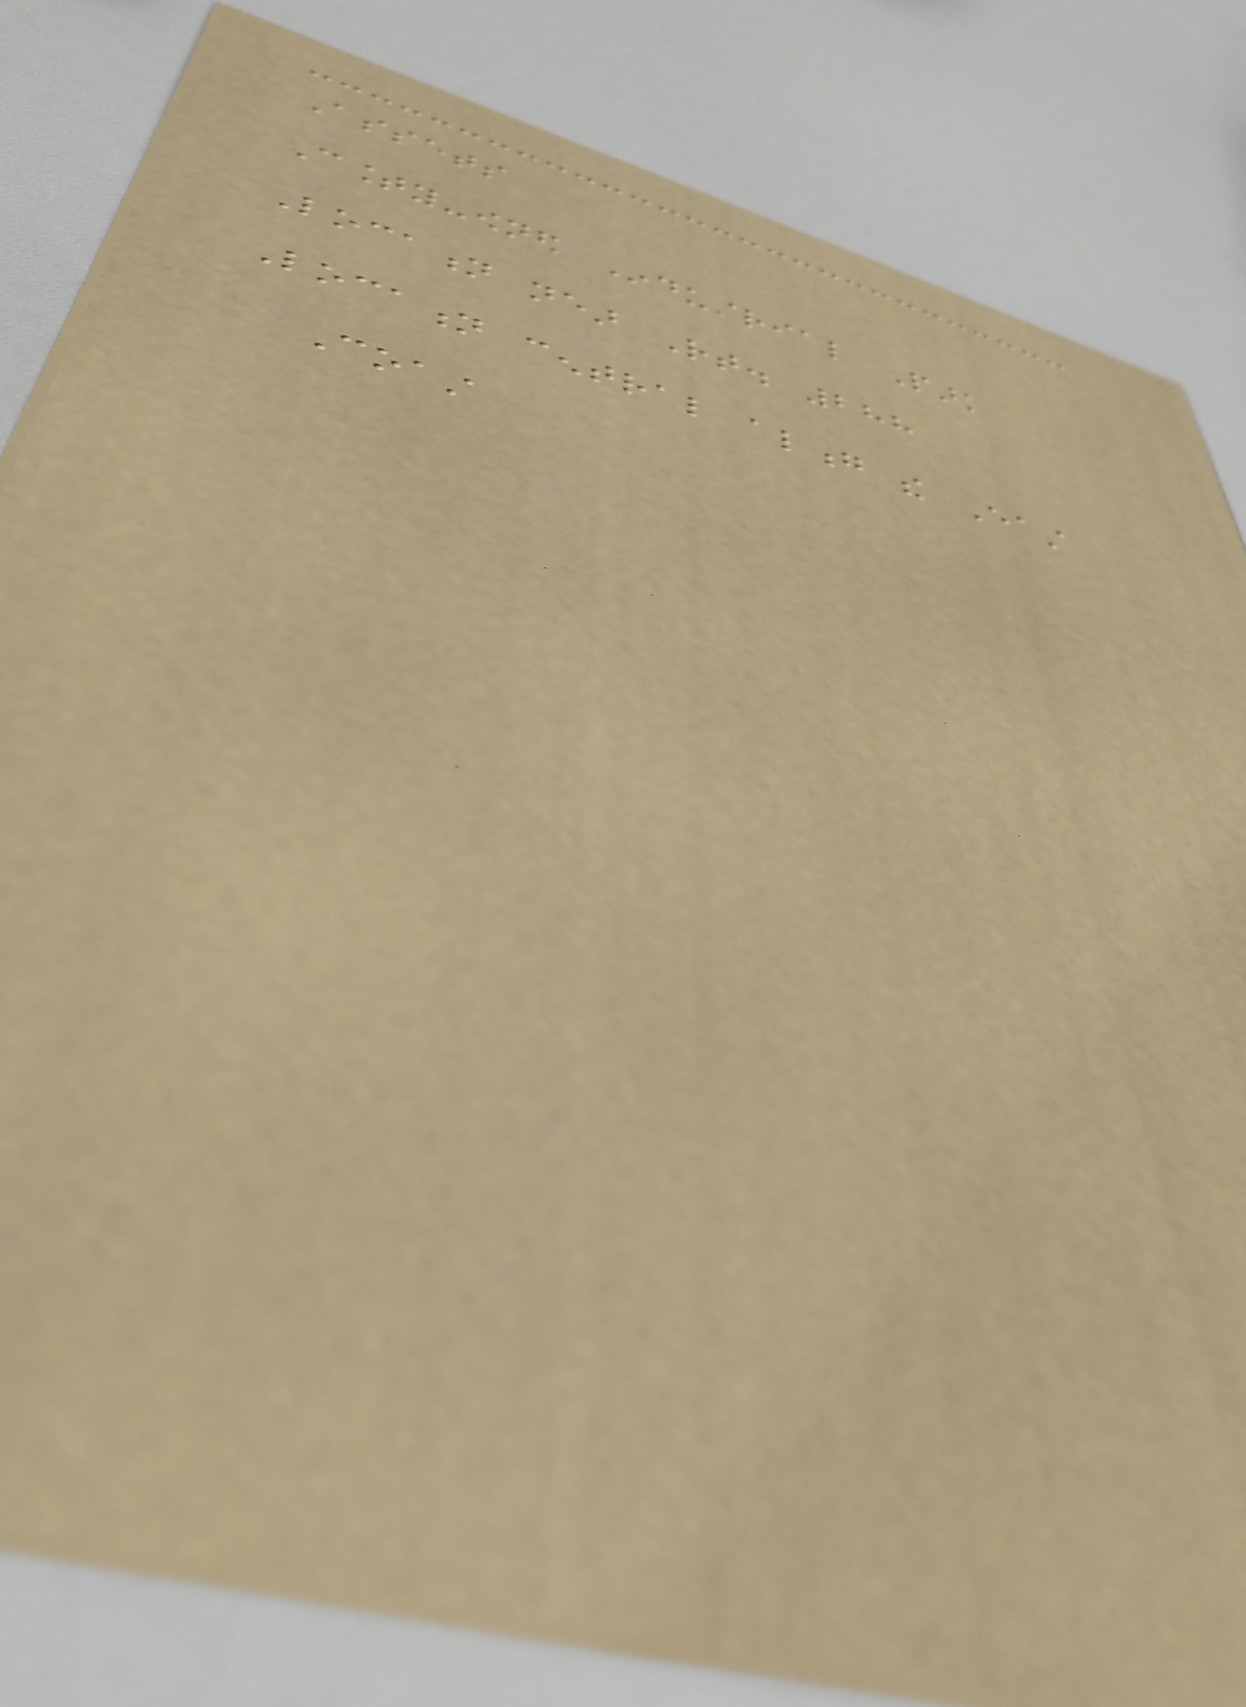Assets
County-owned Industrial Park
Location near Rt. 288
Location central along the East
Coast
